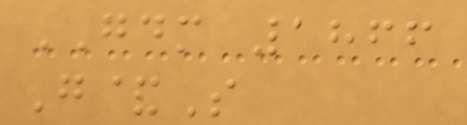GDM 1866
G&S
